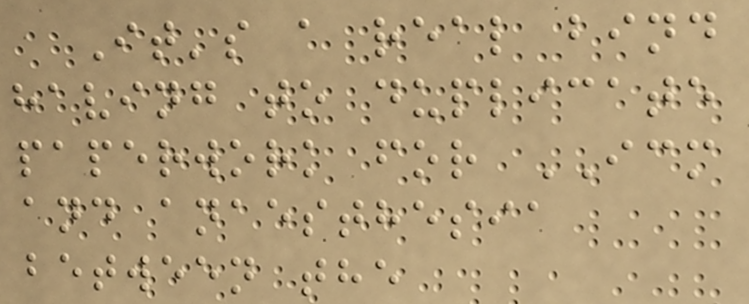It's a real bind
having to duplicate
paperwork for ICM
and anaesthesia
between the
